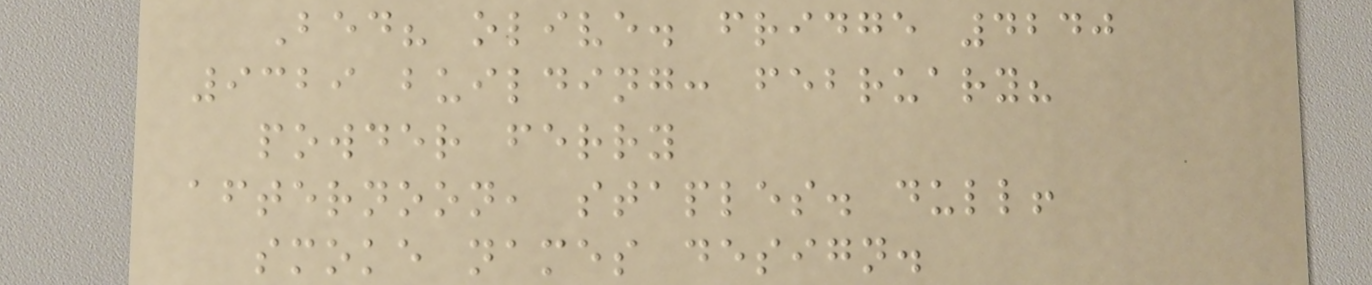Bed? olive. fridge 4240
9329 building: february?
powder ferry
afternoon, staples. dull!
smoke names design.
